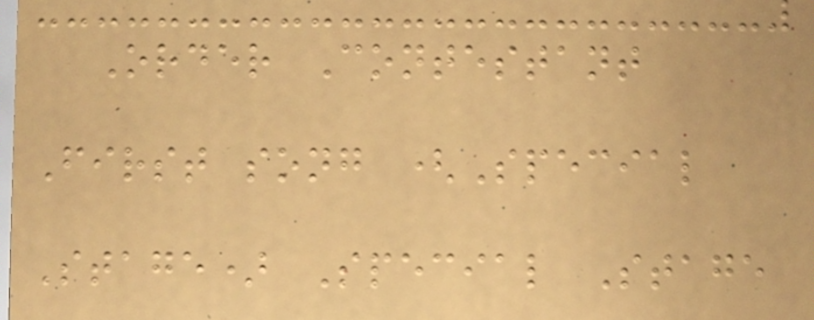Order Contestant
First song (Special
Stage) Special Stage
